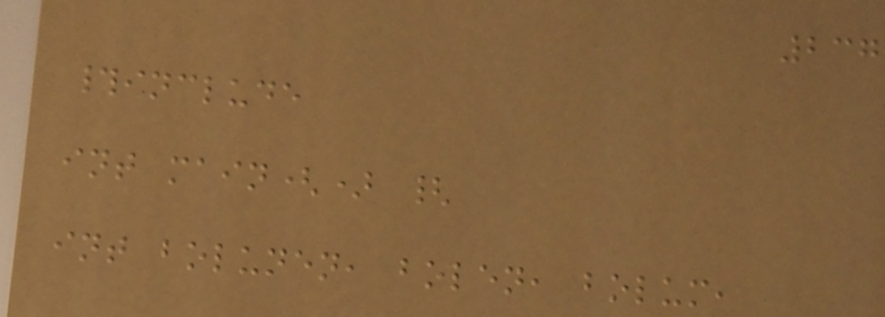237
#include
int main() {
int bolunen, bolen, bolum,
